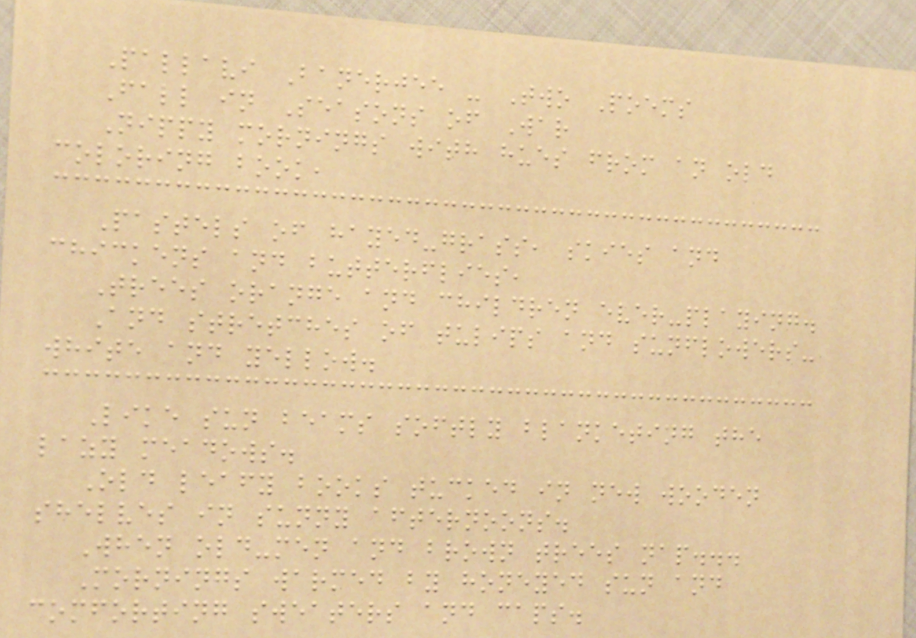Pallavi Banerjee - Two Poems
Fall in Seasons of War
Nippy mornings with hues from an old
coloring book,
Pastels of hayed-grass, skies and
chickens and butterflies,
Trees orange and children ever-playing.
And stretches of tulips and sunflowers-
white and yellow.
Like sun beams softly blanketing the
lazy meadows.
Old leafy books tucked in new wooden
shelves in sunny afternoons.
When old-men and brown trees nap...
Mornings warmed by honeyed sun and
comforting sweaters and caps.
